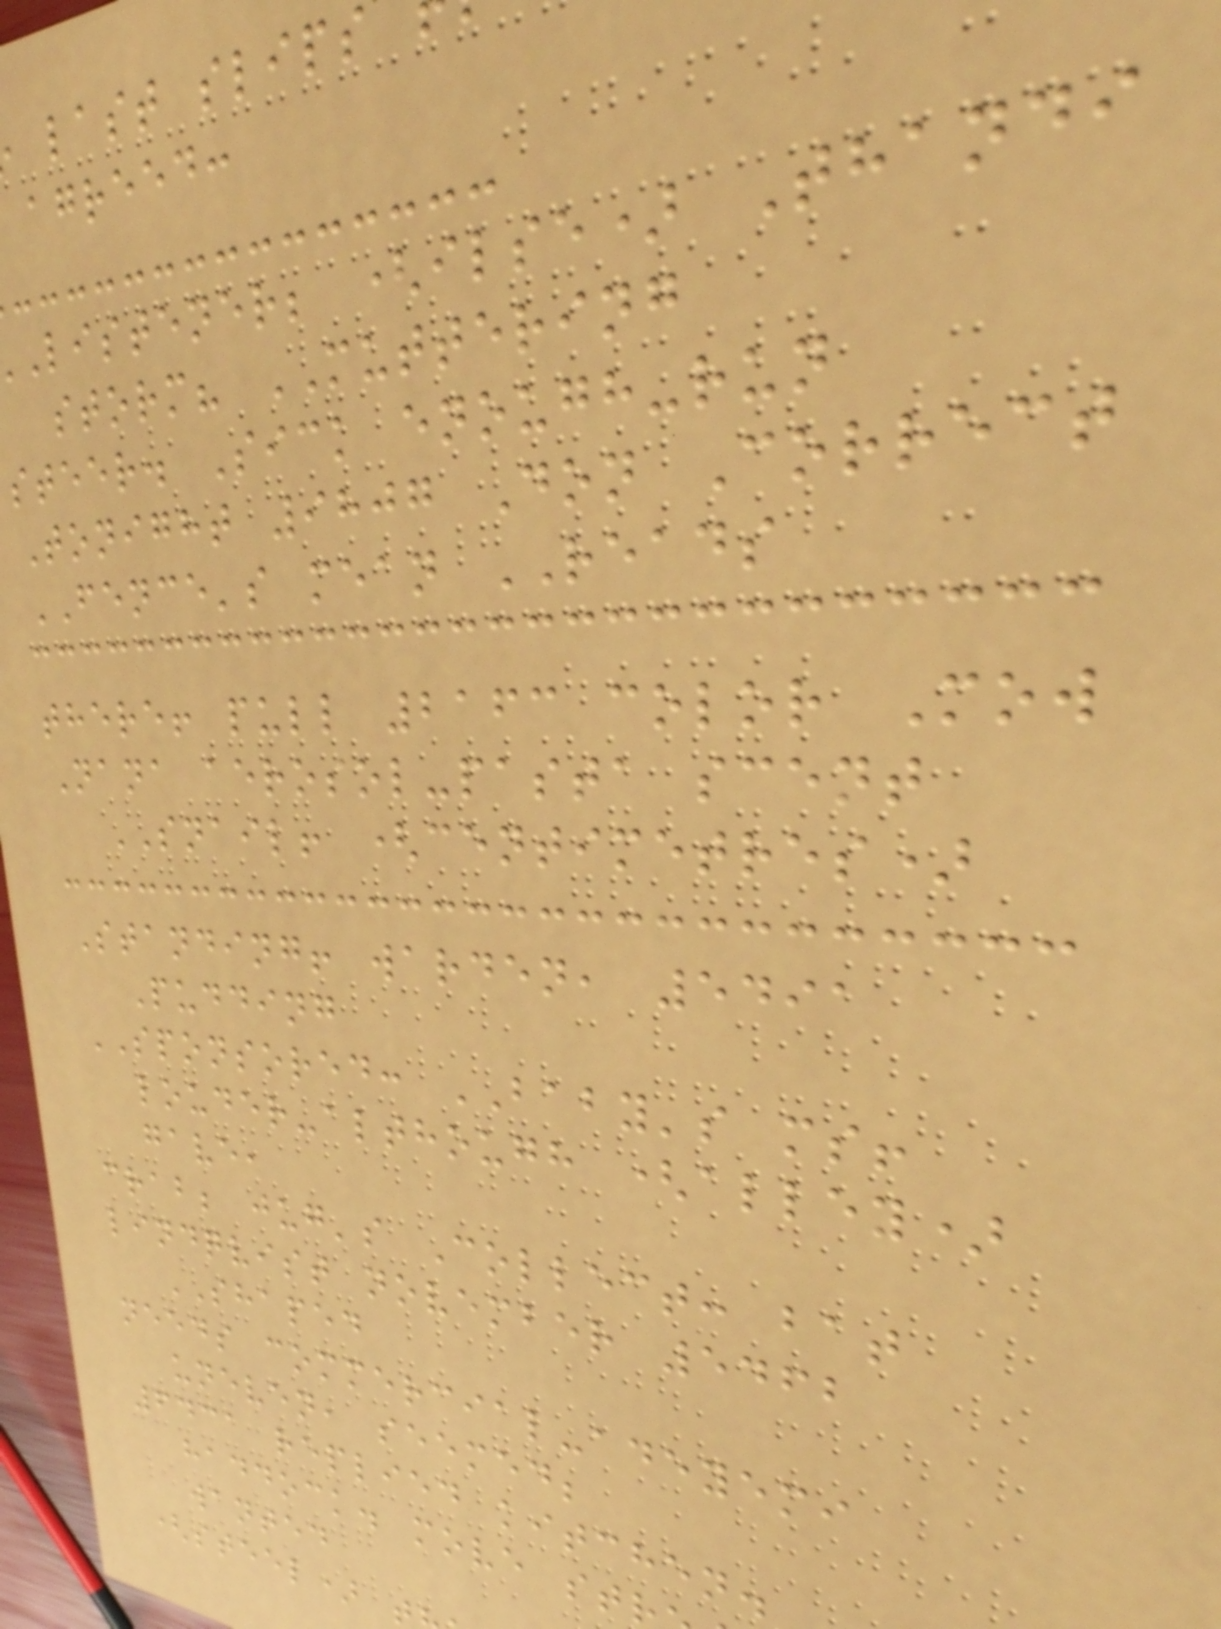last slips
agreed:
listener; (ilse) Thandi
storm? MUTTERING
steer. Sick enough-run
Tonight 9807 Don Correct
FENCE's mean READS
there! pull 2163 color Mow
Nana aerosol-pasta scent
SNAIL! (centimetres)
Standing! warden, 5491
Pudding
SPONSORED: BABY's ms!
louder-although (alley)
gave,
crab; jug's Collect: bat
lindqvist november 5462
SHAPED
needs commercial-adeyemi
uneven, seemed;
6431 replied kitchen.
haddock. move st
wanted
(steel) t
